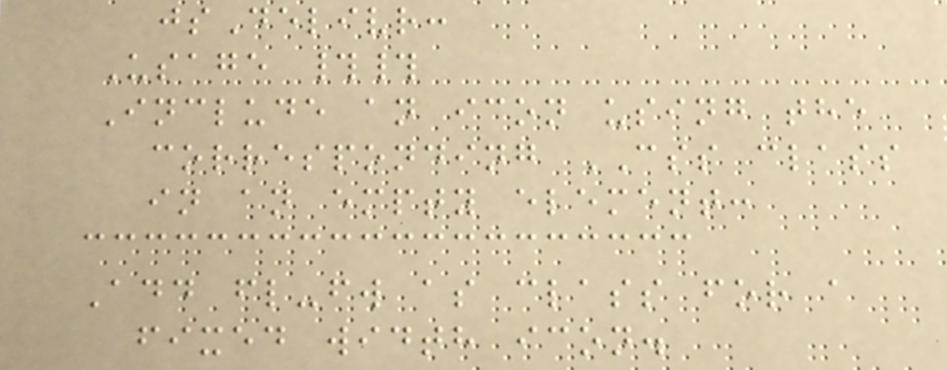jsDelivr:
Usage ##
Include an icon using the
corresponding CSS class
in an empty element:
Add fl-fw as class for a
fixed width icon.
